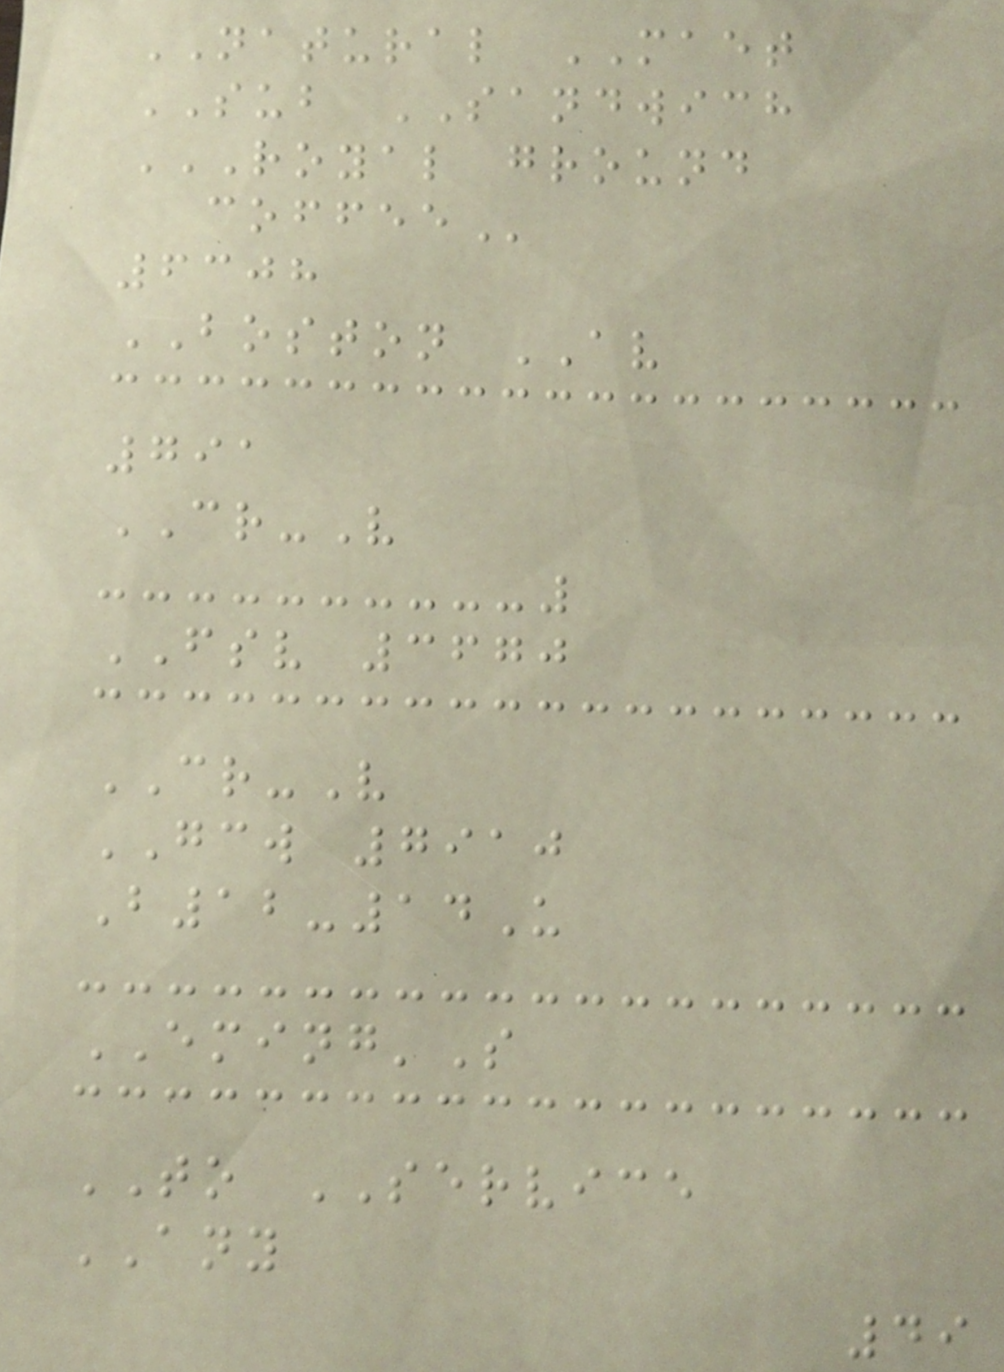NATURAL MAET
SUB SANDWICH
ROYAL GROUND
COFFEE
6308
BOSTON AV
791
CR-V
FSV 3670
CR-V
GCW 7910
B12-14U
EMING'S
TO SERVICE
ANY
49
